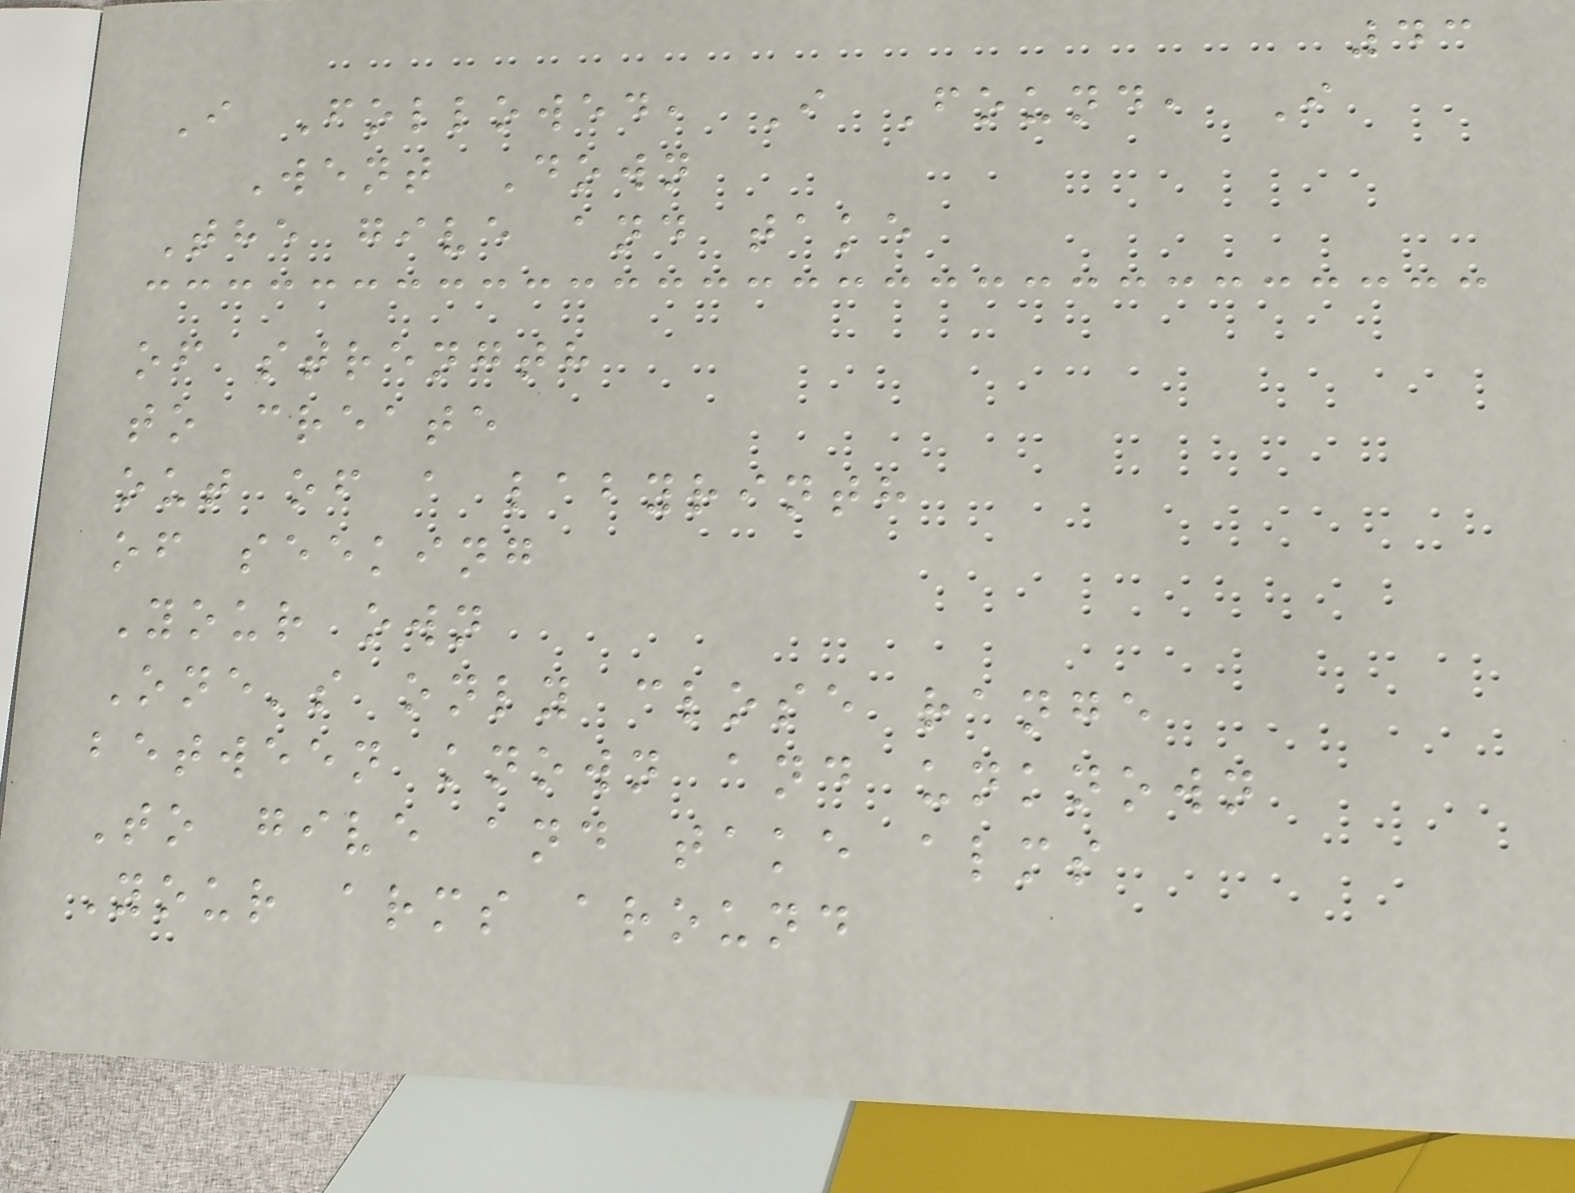43
I Followed, I Found, I
Went Down
The give and take
of strength
to create
out of a labyrinth
of seeking
Your own
One's only close range
between known and unknown
To give and take alms
Your arms around
